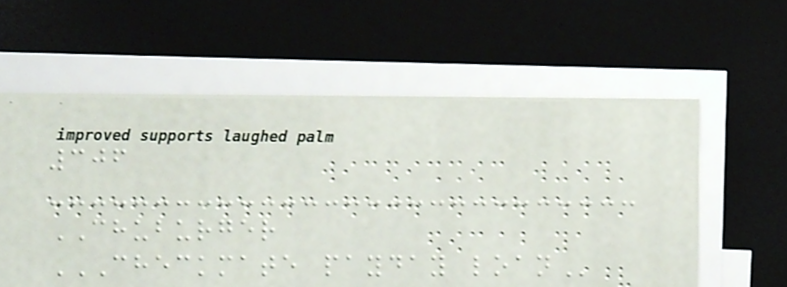306
CHUBURGER
CHECKMATE PAYDAY LOAN
